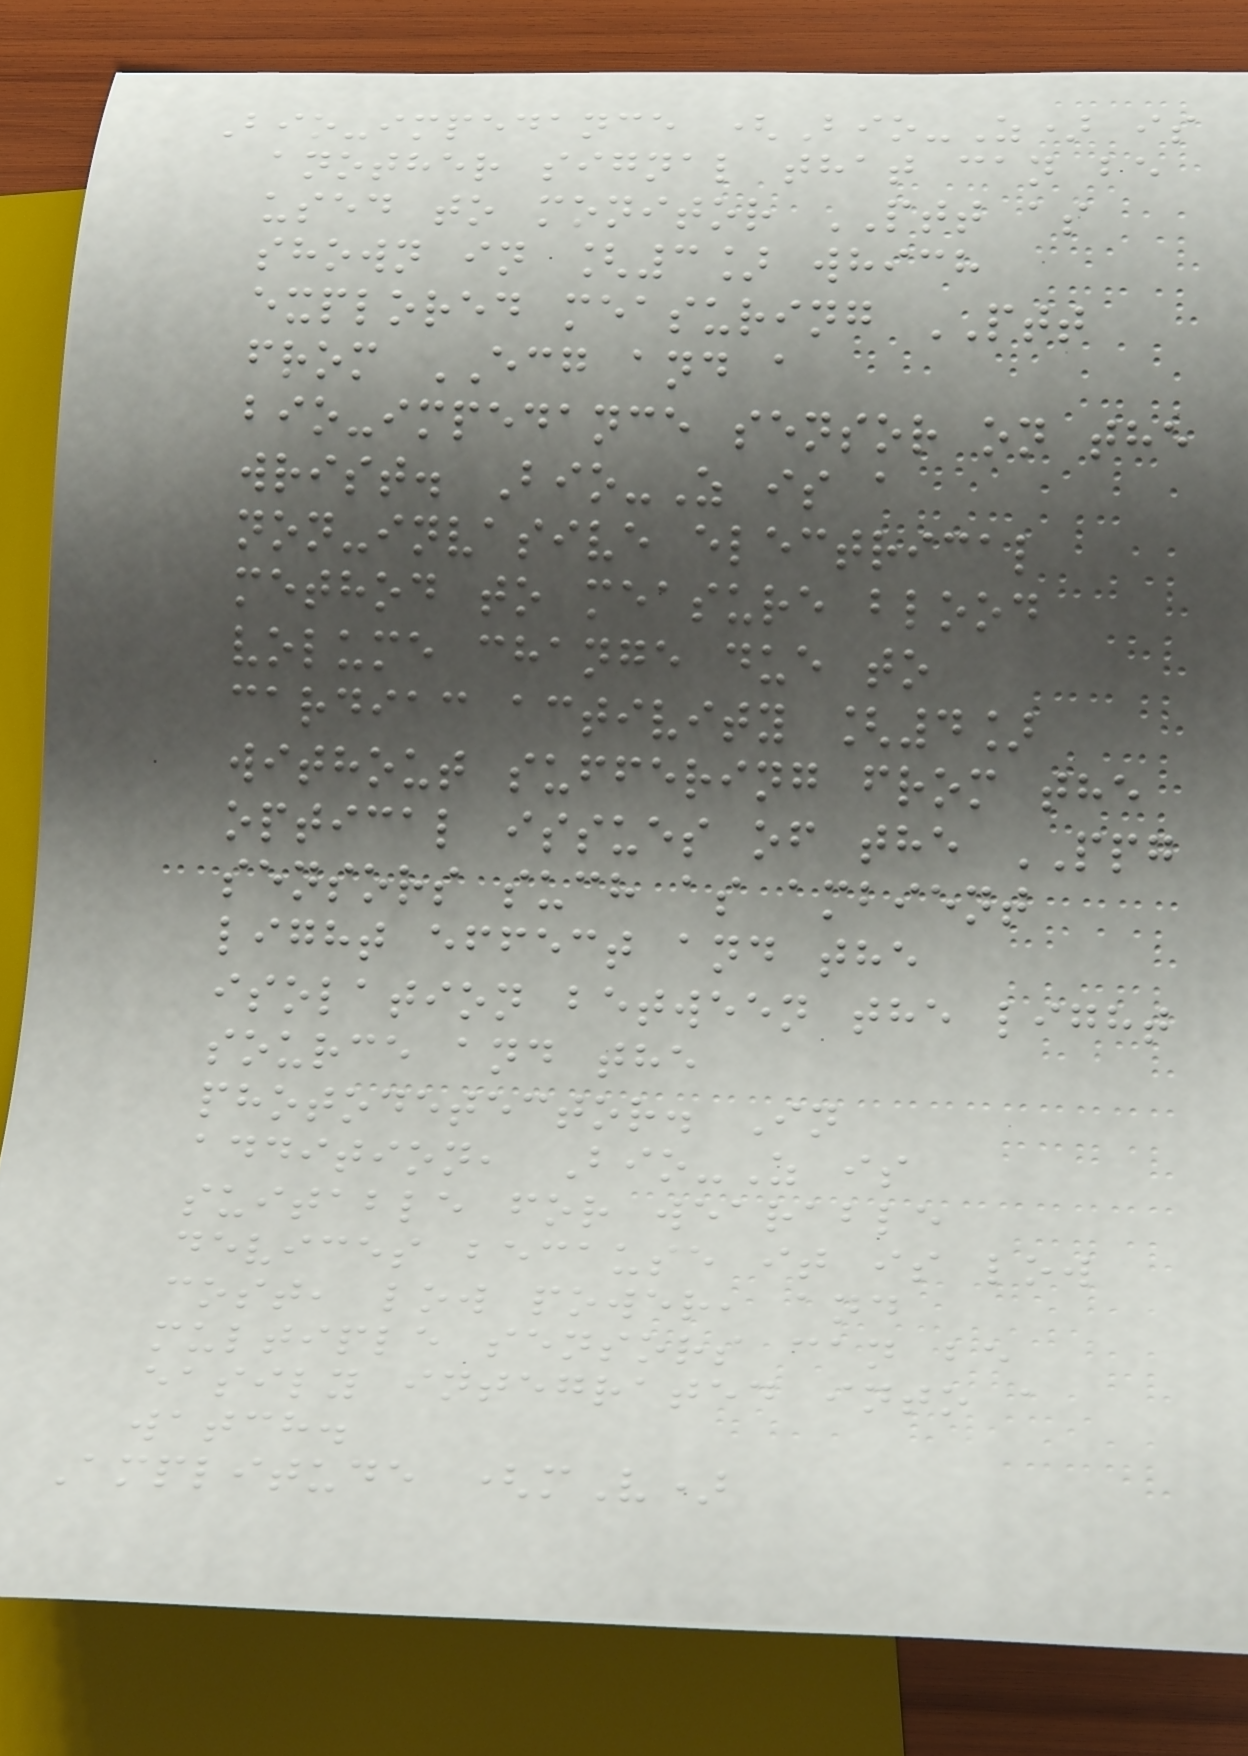Bio-impedance (Bio-Z) is
another signal that can be
used to monitor PTT as
shown in [3] which
explored measuring PTT
from ECG and a
bio-impedance sensor on the
wrist. Bio-Z is a
non-invasive electrical
method to measure blood
volume change due to
cardiac activity [4]
without suffering from the
optical issues of the PPG
sensors such as ambient
light effect and the
isolation between the light
source and the
photodetector. In
addition, Bio-Z is
suitable for wearable
devices because it is low
cost, low power, and
multiple sensors can be
easily integrated into a
watch.
Amplitude (mV)
